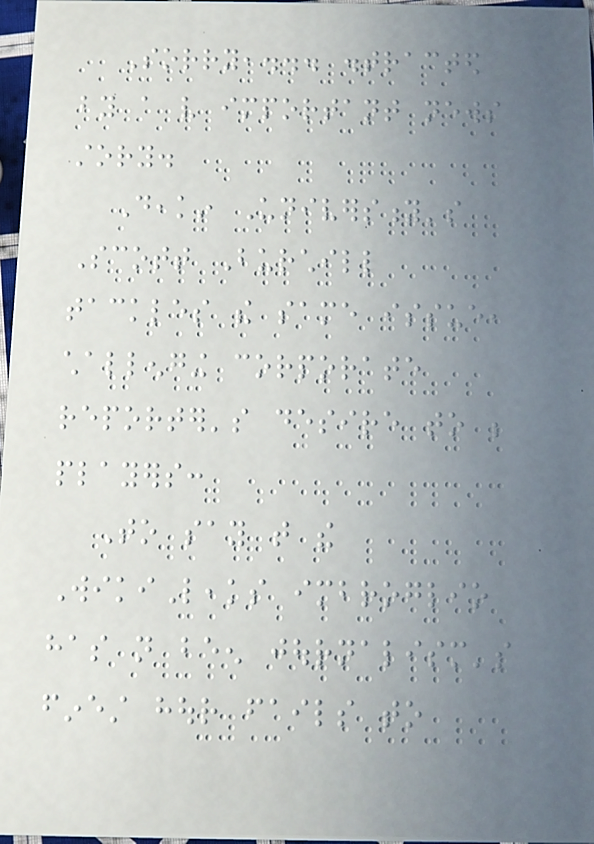Sorry,... distracted
by a very important news
story.
Deakin University's
Scott Burchill
tackles the same issue,
challenging corporate
reporter's desire to be
players:
To say that the
WikiLeaks imbroglio
has not been journalism's
finest hour fails to
